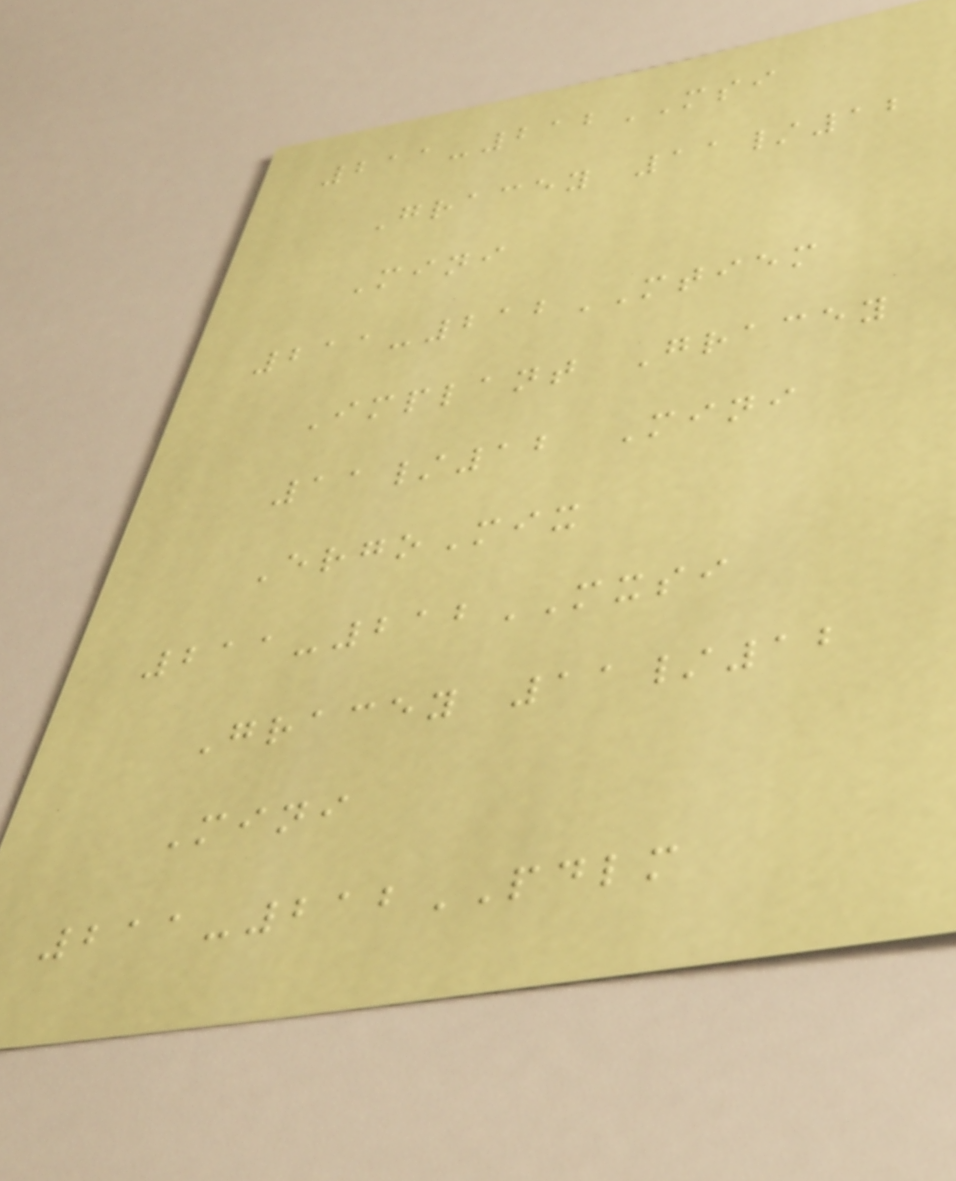211-212MSI
Gracey 11/12
Mini
211-212MTIEM
Implant Gracey
11/12 Mini
ErgoMix
211-212MXSI
Gracey 11/12
Mini
211-212PDLM
